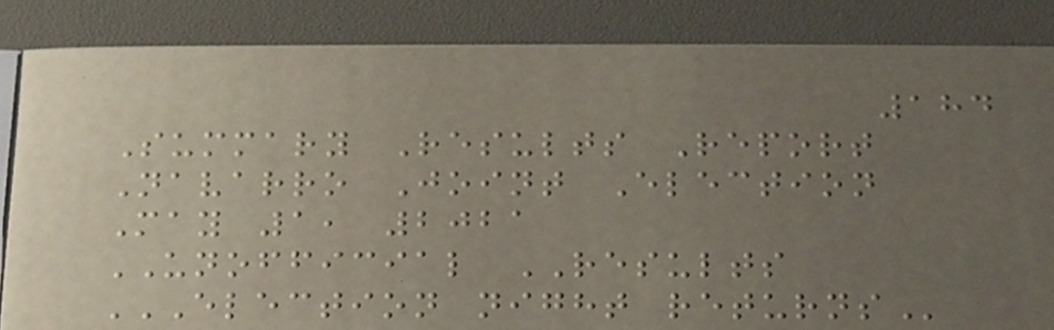184
Summary Results Report
Navarro Joint Election
May 1, 2021
UNOFFICIAL RESULTS
ELECTION NIGHT RETURNS
